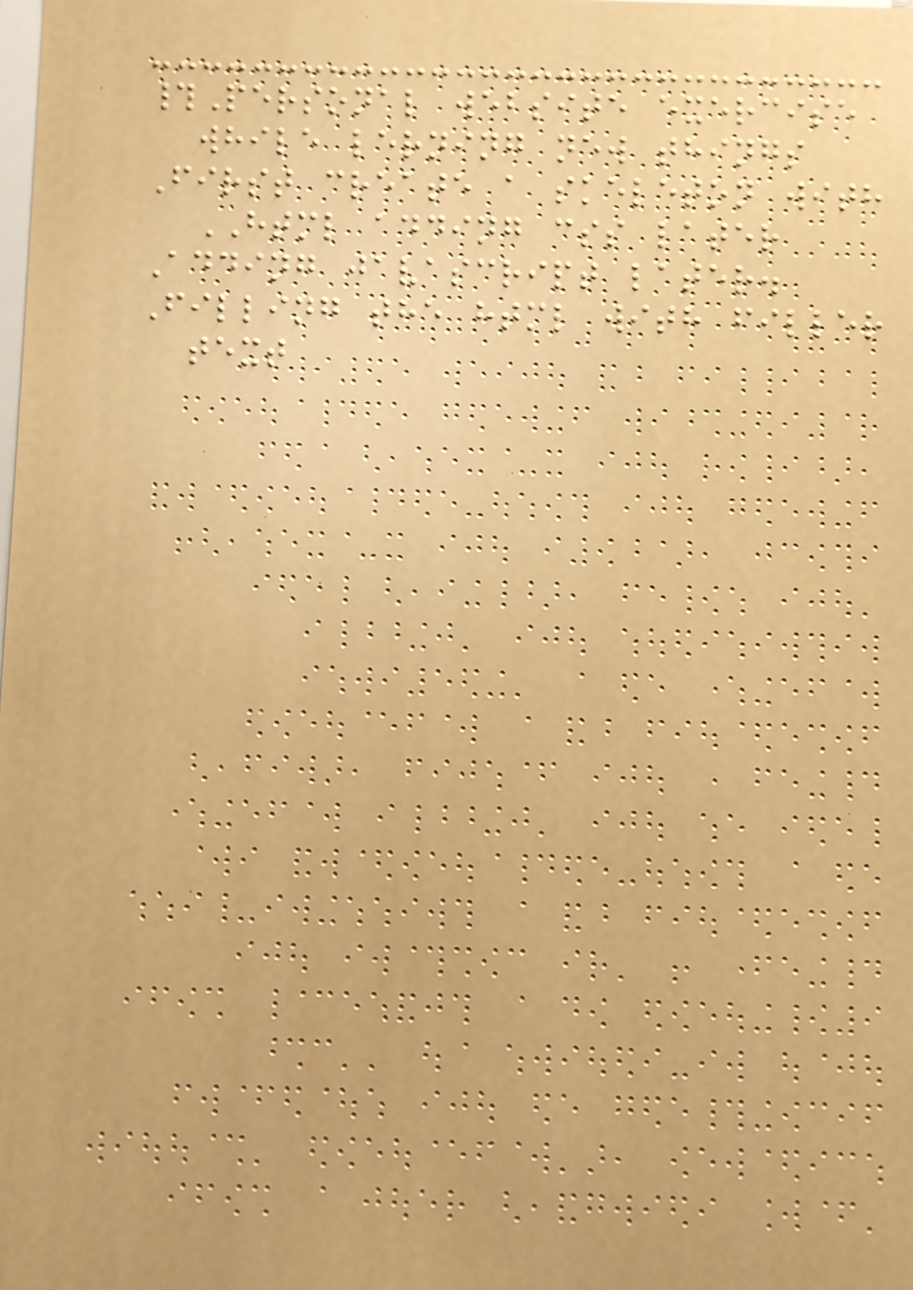#Personal website exercise
while lerning new things
First create a skeleton with
HTML adding css later
Adding javascript later.
Filling the html with filler
text
